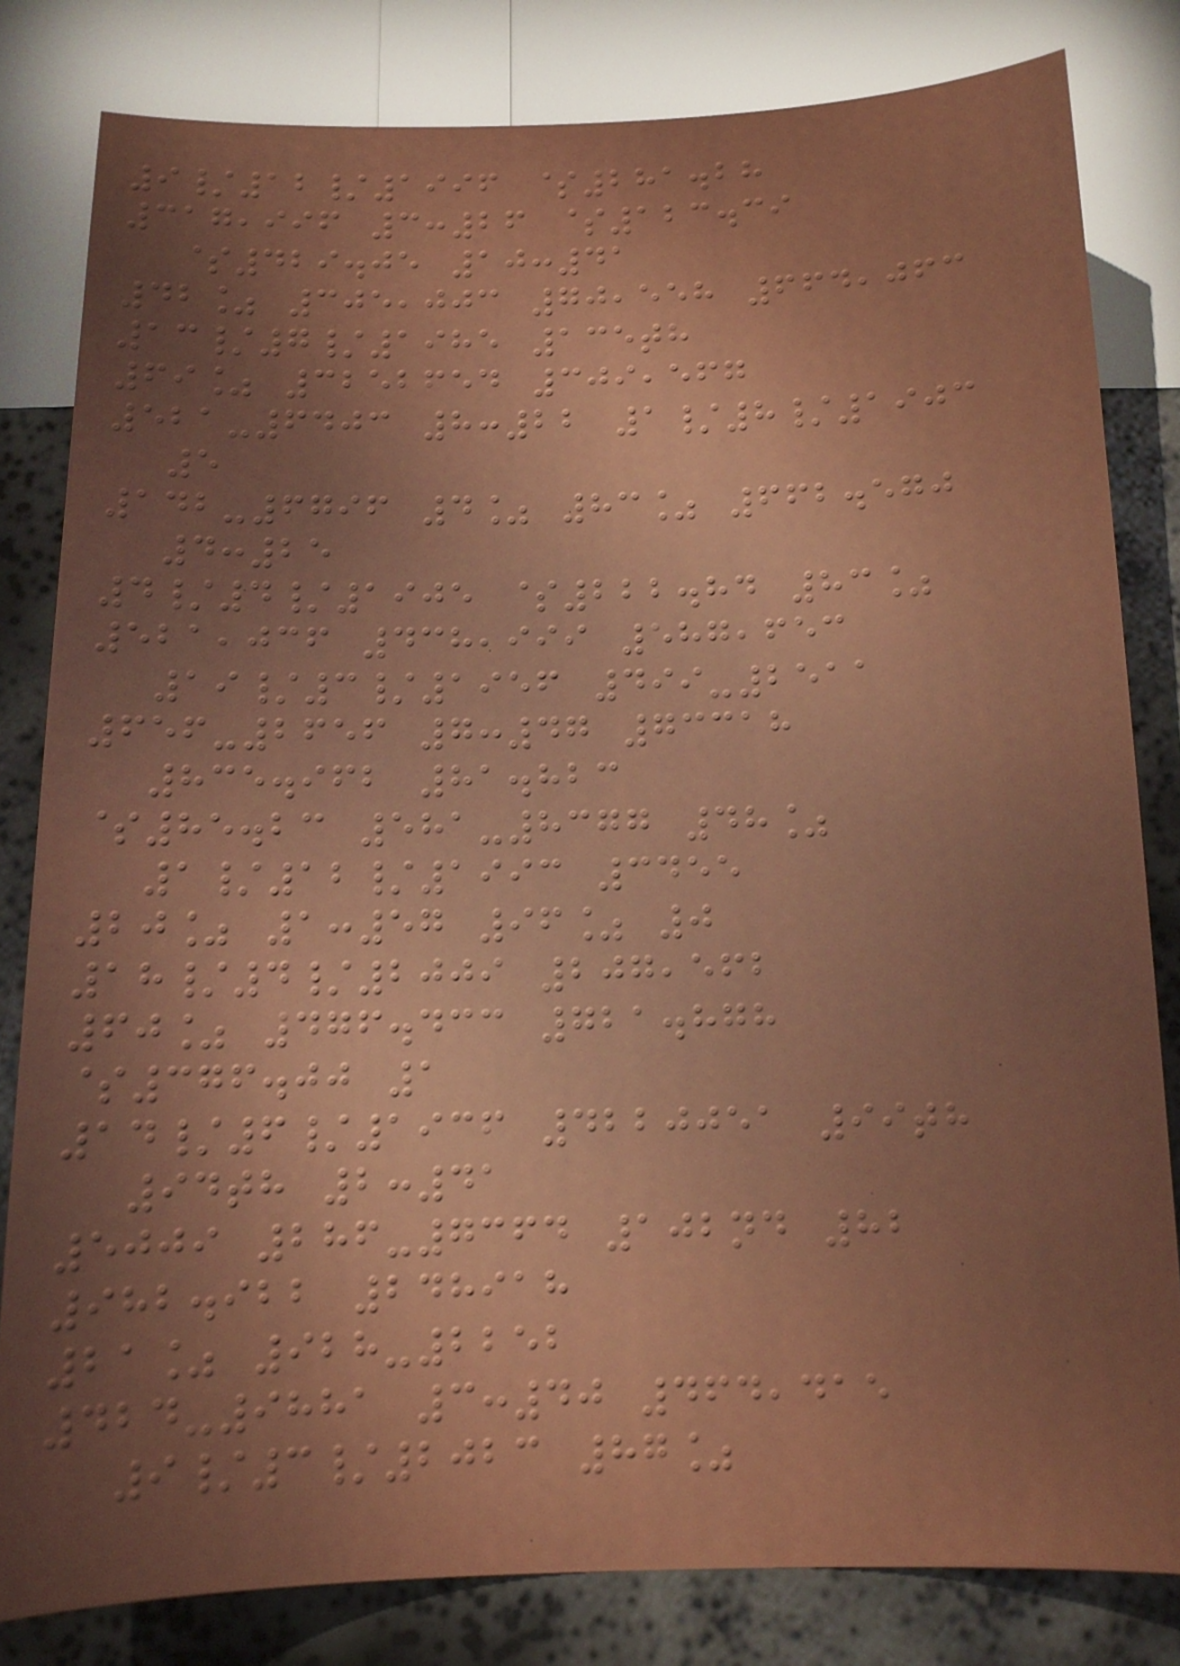9/12/1996 $281.28
317,996 3:26 $123.39
$429.05 10:41
42% 305,003 70,558 664,063
13/7/1985 135th
69% 3252654 309,567
521-6403 8:22 1/8/1903
5
142-6796 4% 83% 662.570
4:25
4/4/1905 $222.84 83%
521,036 438,999 587,653
19/3/1956 499-2511
656-2656 7:47 73318
835.962 81.823
$85.23 581-8377 48%
1/12/1993 3455
20% 1:57 96% 0
18/4/2009 207,562
60% 476.433 721.878
$376.00 1
14/6/1936 4220051 99th
94th 2:41
5009 286-7364 102nd 82
982.922 248918
21% 928-2252
424-9881 3:40 464,415
9/3/2023 87%
